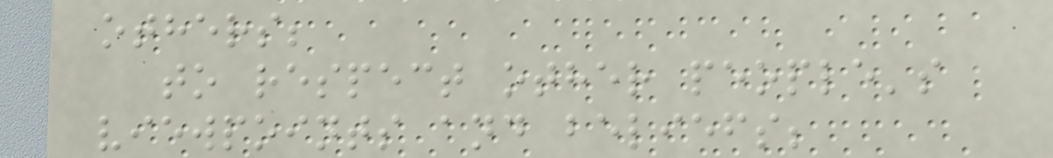others;
to respect other people's
viewpoints and beliefs;
